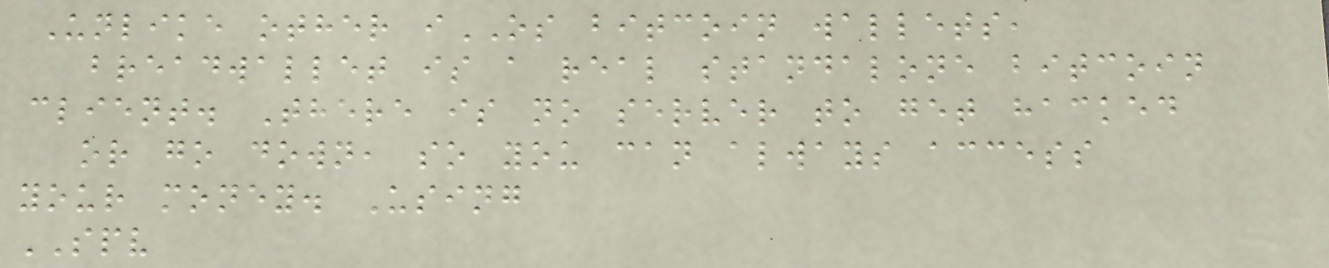Unlike other iOS bitcoin wallets,
breadwallet is a real standalone bitcoin
client. There is no server to get hacked
or go down, so you can always access
your money. Using
SPV
